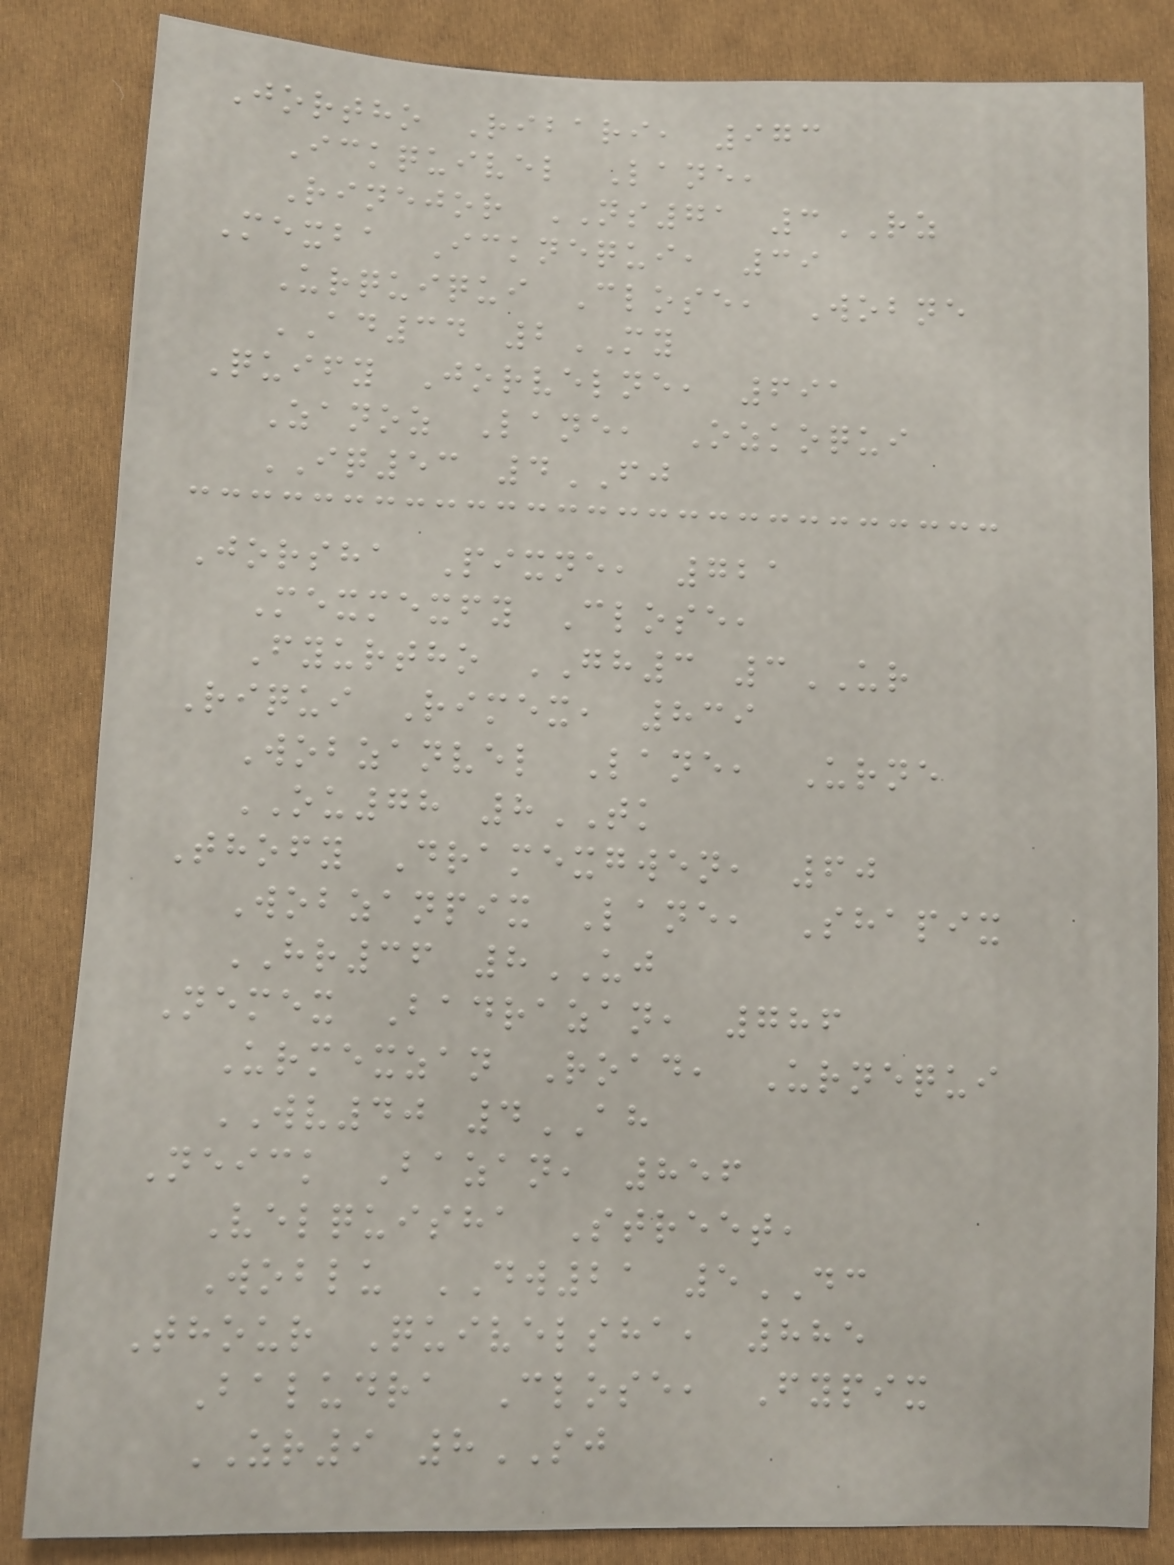Jortho Ribari, 973
Ickquivel Lane,
Rinejor NS71 3RZ
Mexba Icknequi, 39
Urquiqui Close, Wobne
AD34 2MY
Quify Jorvelne, 691
Zanoz Lane, Ozkoqui
IQ53 4FJ
Jorsha Pixne, 721
Mexmexfy Close,
Fyurtho GH3 3UR
Riqui Rimex, 839
Wobzanvel Lane, Urne
OU78 8TK
Thofy Dramexgwen, 60
Wobzanpix Lane, Shapix
HR36 8UJ
Nemex Badrazan, 786
Urmexzan Road, Urnequi
WV40 4AH
Neick Bazan, 856
Velquisha Street,
Woblu DW21 5DC
Thour Quivelsha, 885
Baludra Close, Fypix
ZR9 8SJ
